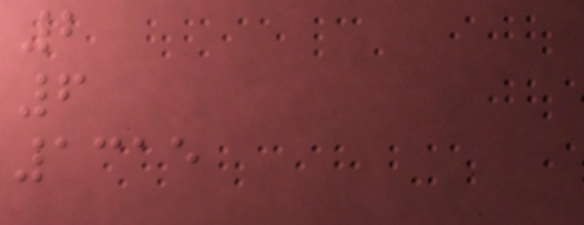2
6
1315
